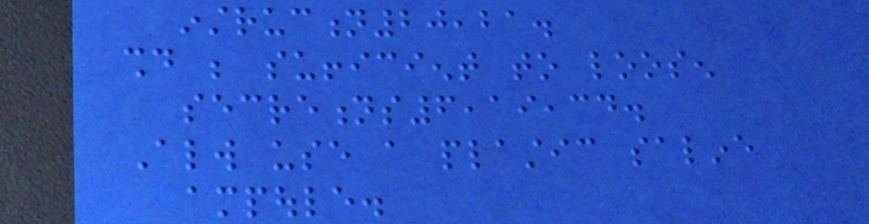instruction20,21.
should be sufficient to loosen
secretions6,19,34.
Always use a plastic saline
ampoule.
